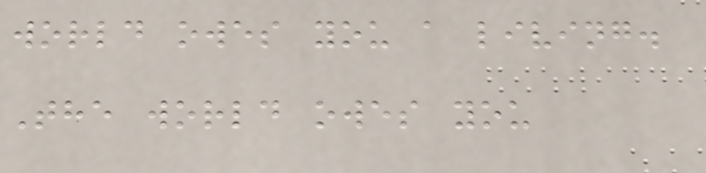world owes you a living.
The world owes you
